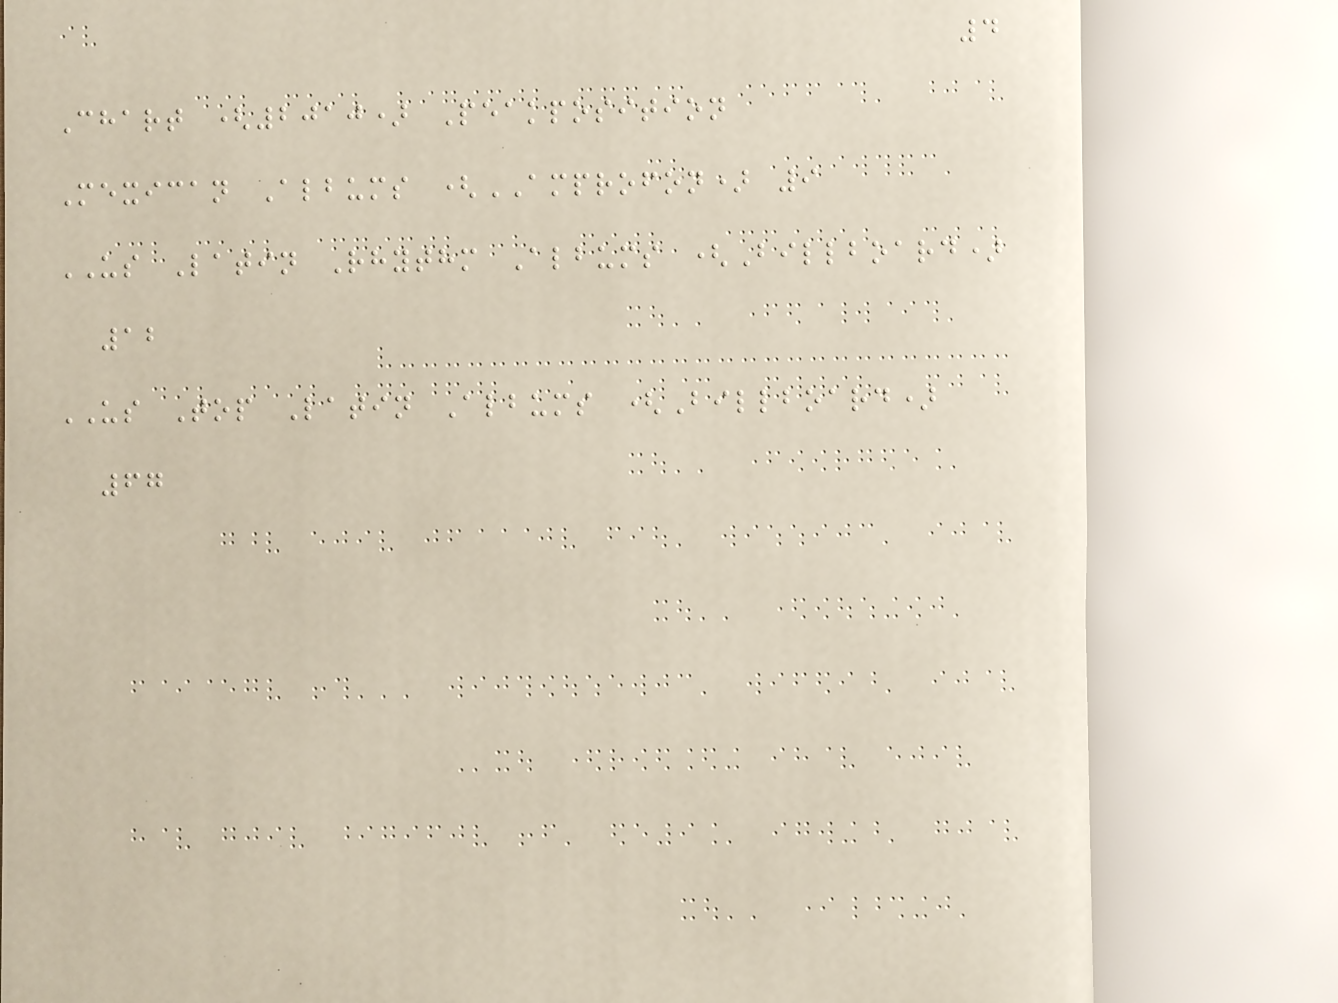4
Chart (2010) Peakposition
Mexican Albums (AMPROFON) 9
US Latin Rhythm Albums (Billboard)
12
US Top Latin Albums (Billboard)
67
